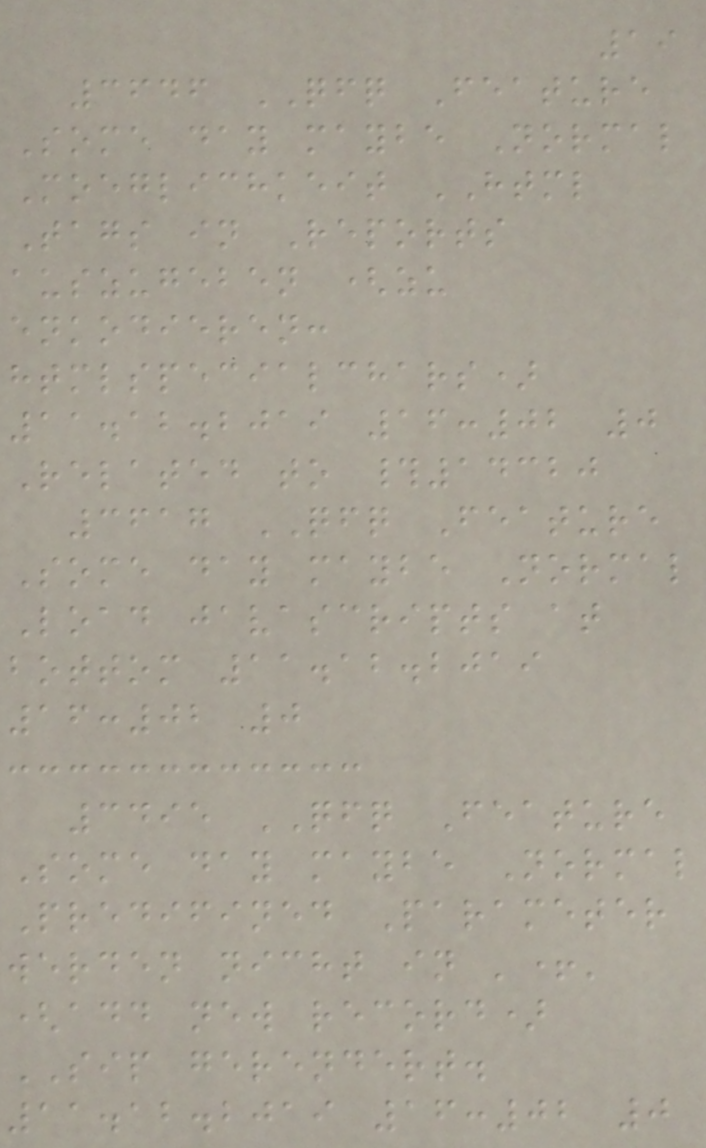19
3646 QFQ Feature
Some day maybe Normal
Moeglichkeit HTML
Tags in Reports
auszugeben (zu
enkodieren:
htmlspecialchars)
11.12.2019 16:02 0
Related to #14320
3617 QFQ Feature
Some day maybe Normal
Load javascripts at
bottom 11.12.2019
16:02 0
3495 QFQ Feature
Some day maybe Normal
Predifined Parameter
werden nicht in '+'
(add new record)
SIP gerendert.
11.12.2019 16:02 0
